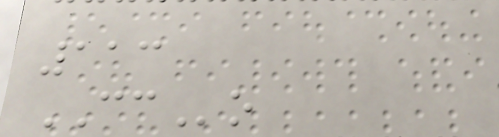113
CCo
